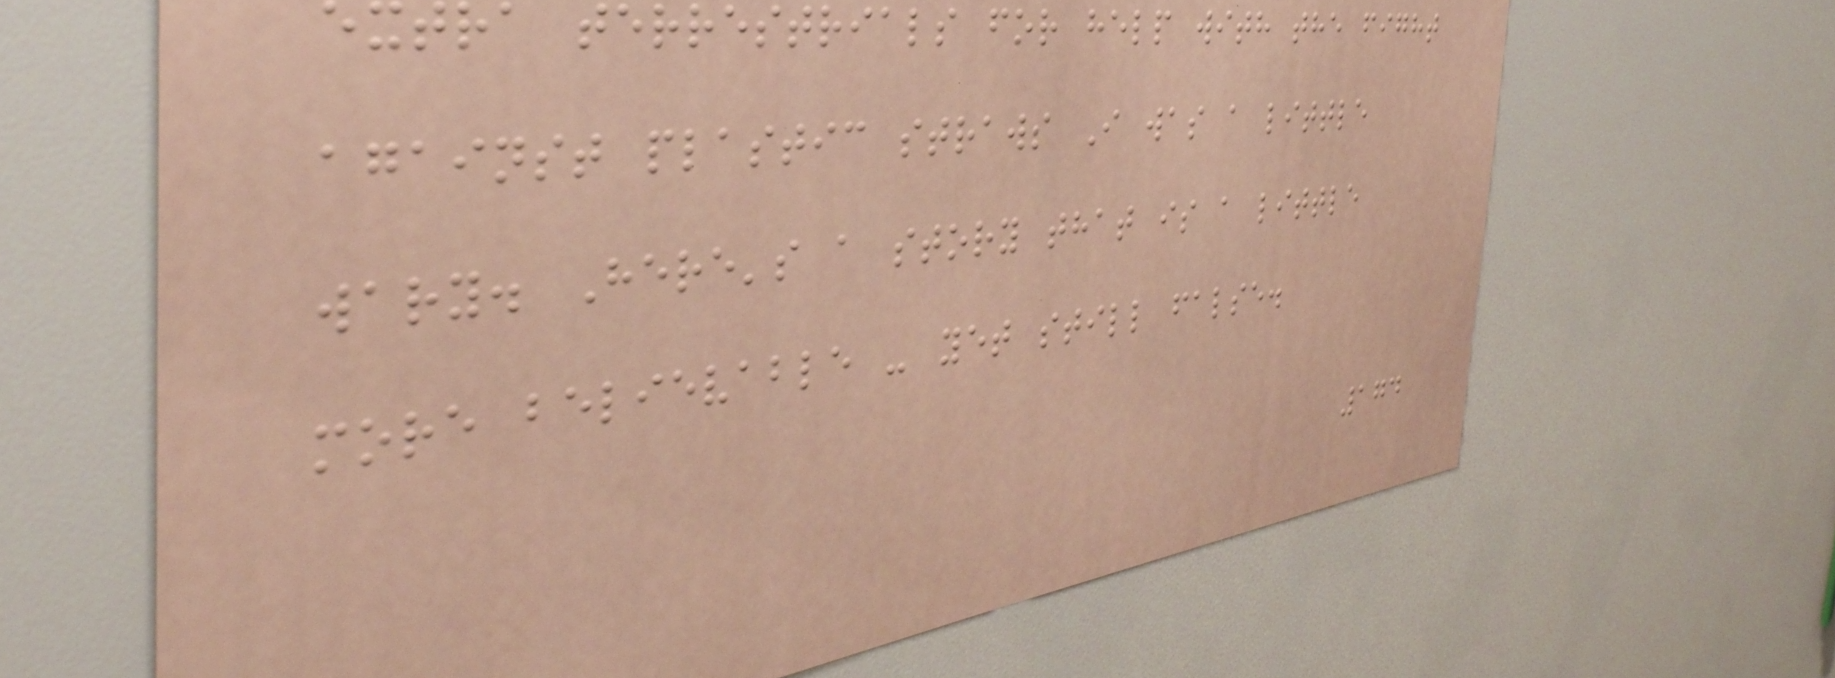extra terrestrials for help with the fight
against plastic straws I was a little
wary. Here's a story that is a little
more believable - yet still false.
174
